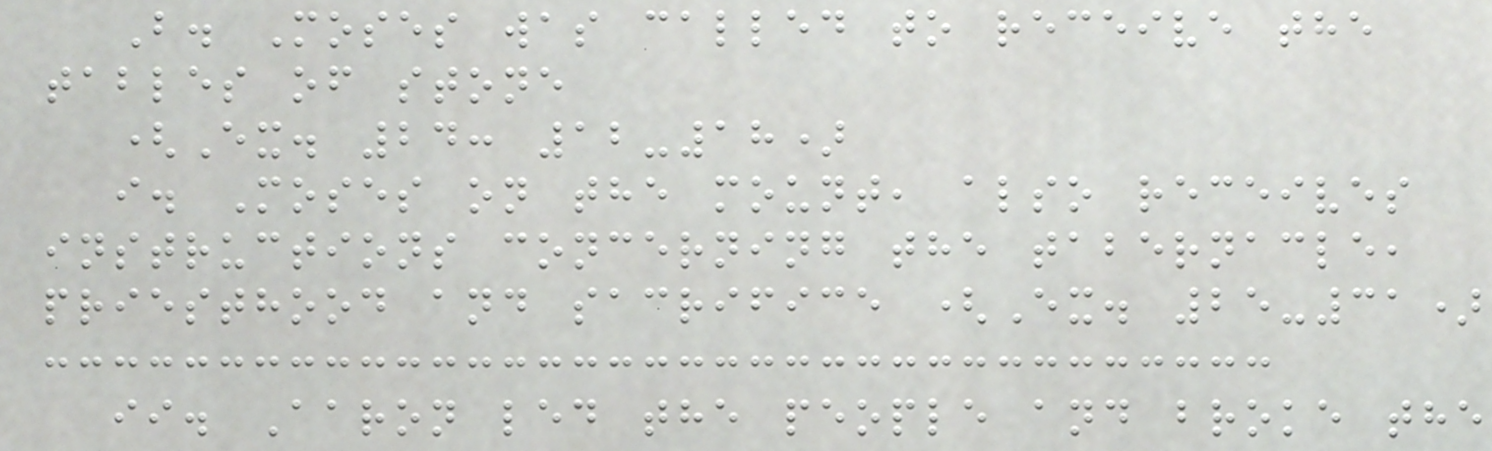B. Moses was called to receive the
tables of stone
(Ex. 24: 12-18)
i. Moses on the mount, also receives
instructions concerning the tabernacle,
priesthood and sacrifice (Ex. 25-31)
ii. Aaron led the people and broke the
